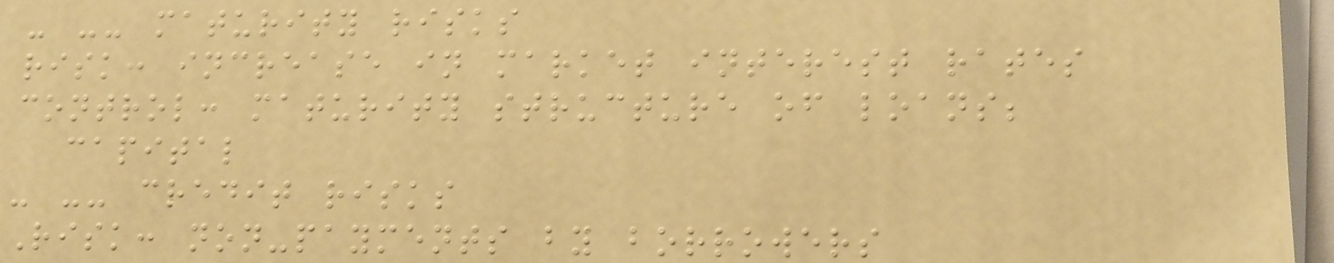- -- maturity risks
risk: increase in market interest rates
control: maturity structure of loans;
capital
- -- credit risks
Risk: non-payments by borrowers
